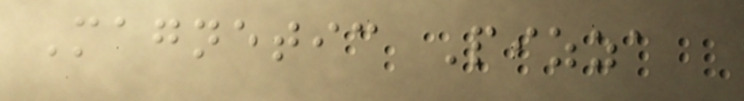Magnetic Pizza
